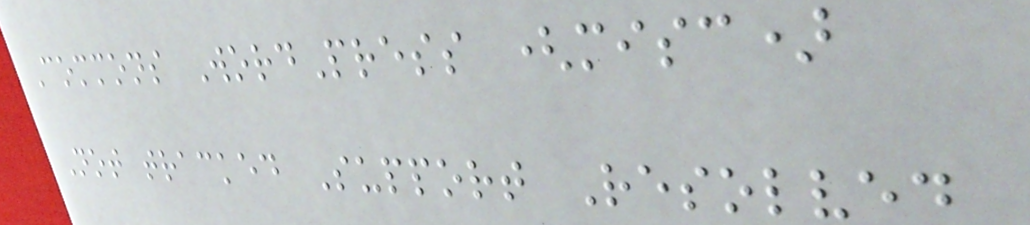Commons WordPress (misc)
Not tracked Support Resolved
